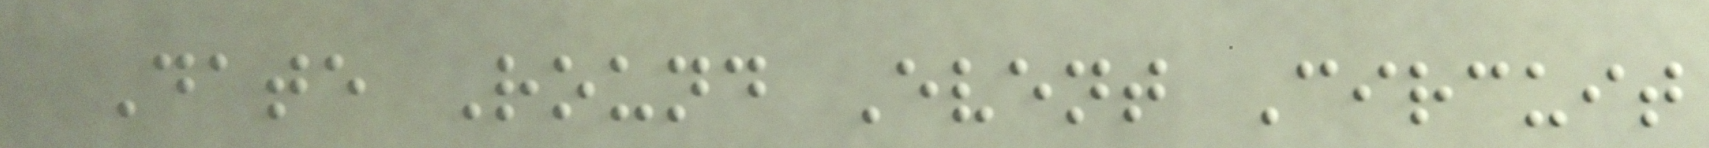Date Round Event Circuit
